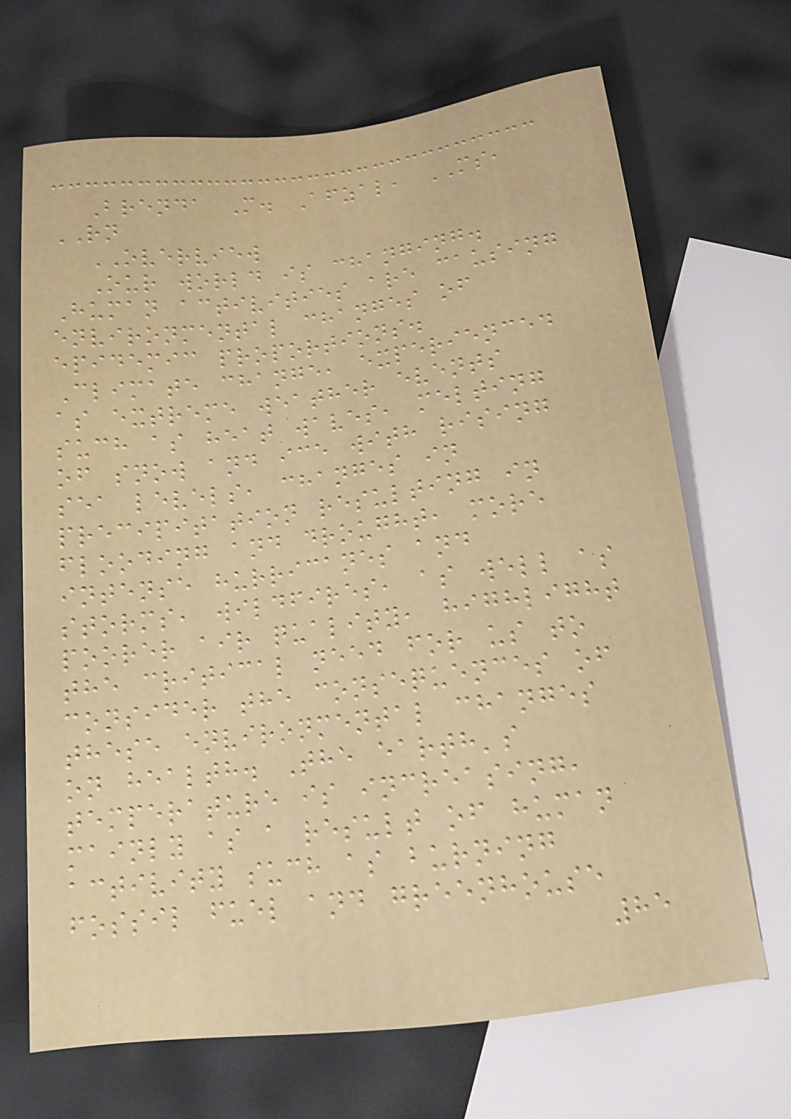Brenda M. Afzal, MS,
RN
OVERVIEW
Our world is changing.
Human activities are causing
environmental changes of
epidemic proportions.
Climate change, experienced
as extreme weather events
such as heat waves, melting
of snow and ice with rising
sea levels, changes in
precipitation resulting in
flooding and drought, more
intense hurricanes and
storms, wildfires, as well as
poorer air quality, highlight
the critical need for us to
consider the consequences of
these environmental changes
on health. The earth's
temperature is increasing,
mainly as a result of human
activity such as burning
fossil fuel and greenhouse
85
